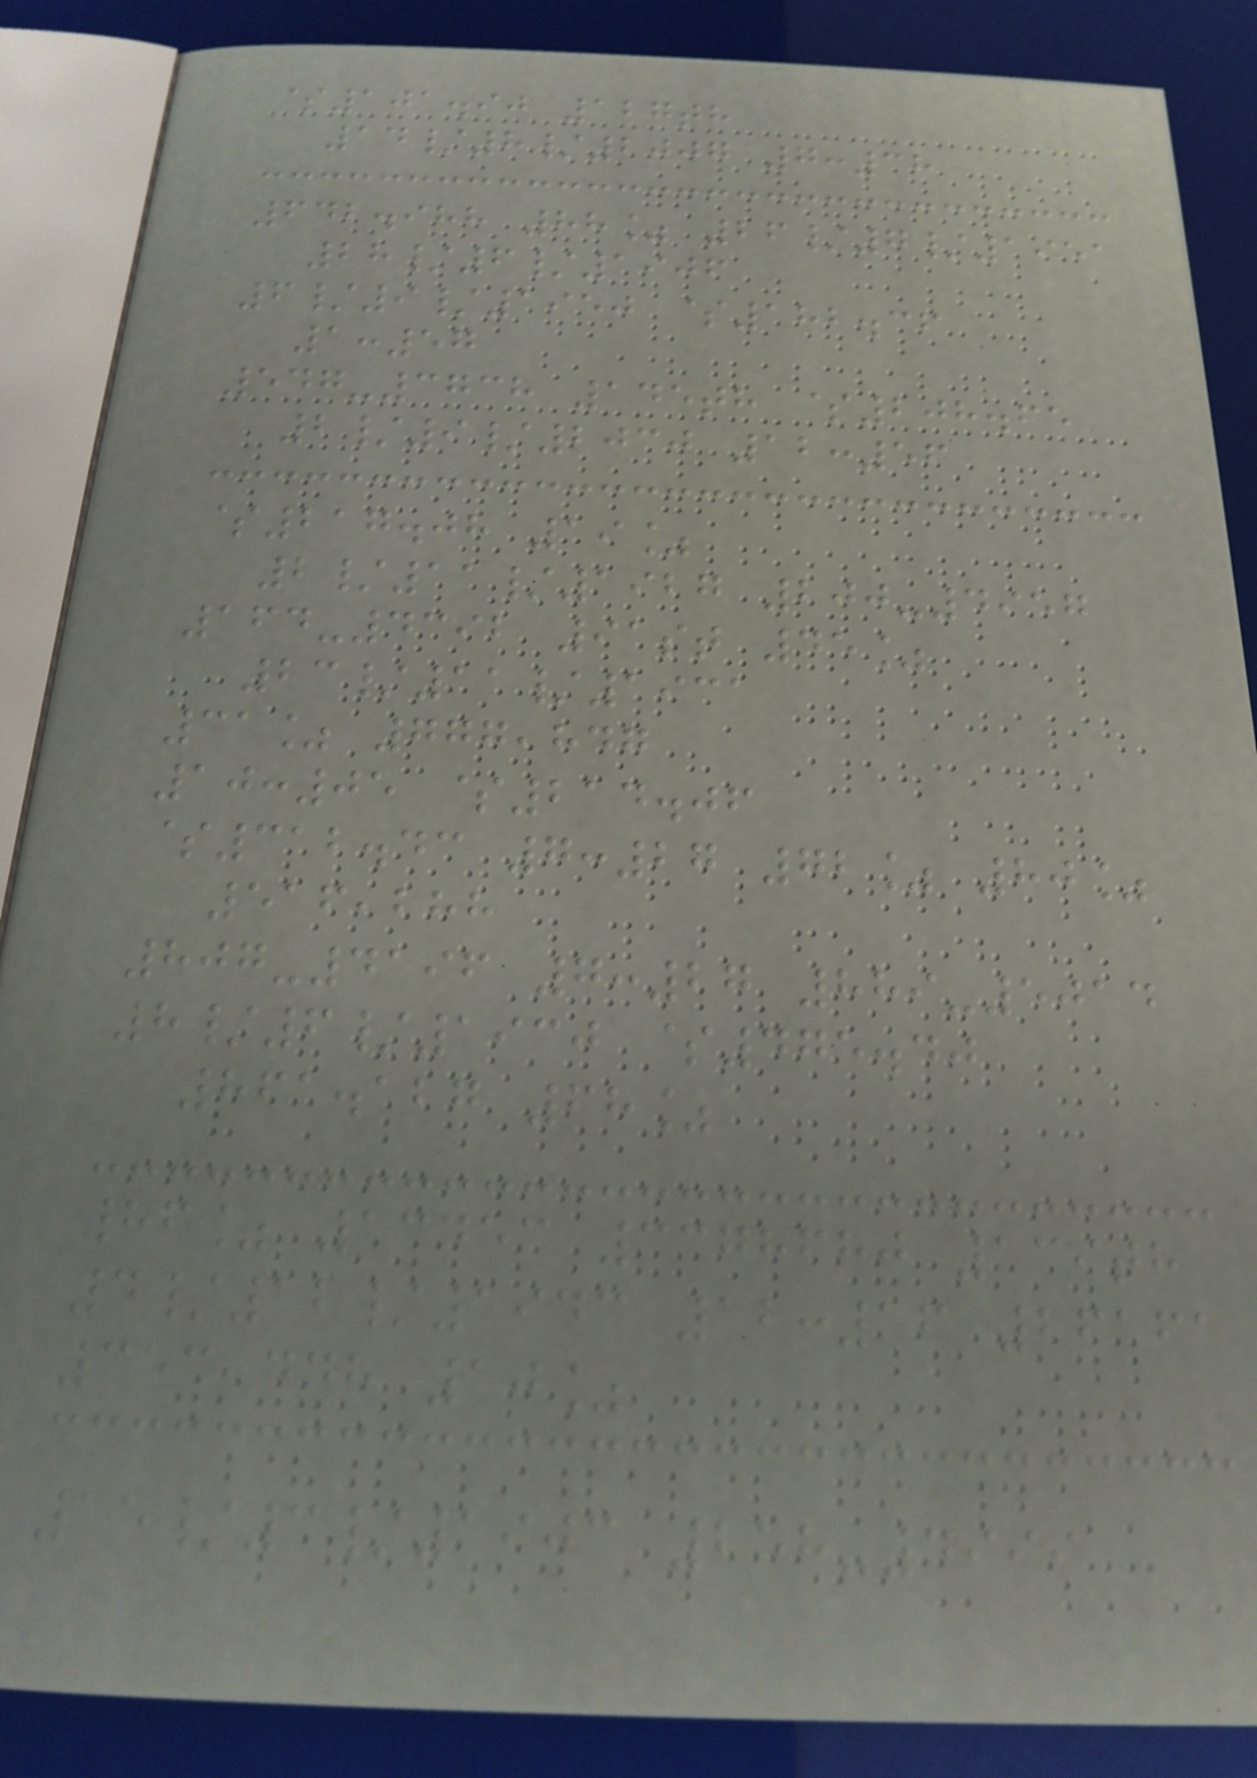$101.90 127th
14/8/2007 7:38
642.988 88% 26/7/1951
28/6/1906
6/9/1950 $182.36
1:57
547-3738 145th $208.65
2/9/2030 12:56
$217.08 19%
2/11/1927 200-4957
164-4392 91st 45%
23/11/1931
31% 777,847
10:05 $214.06
$312.43 7:27 72% 80%
516,288
807-4196 7:27 889-5014
8/6/1930 $475.40
861.127 68%
86% 13453 3378680 139th
4/12/1943 12:16 26161
353,448 10%
15/3/1903 258-4999
